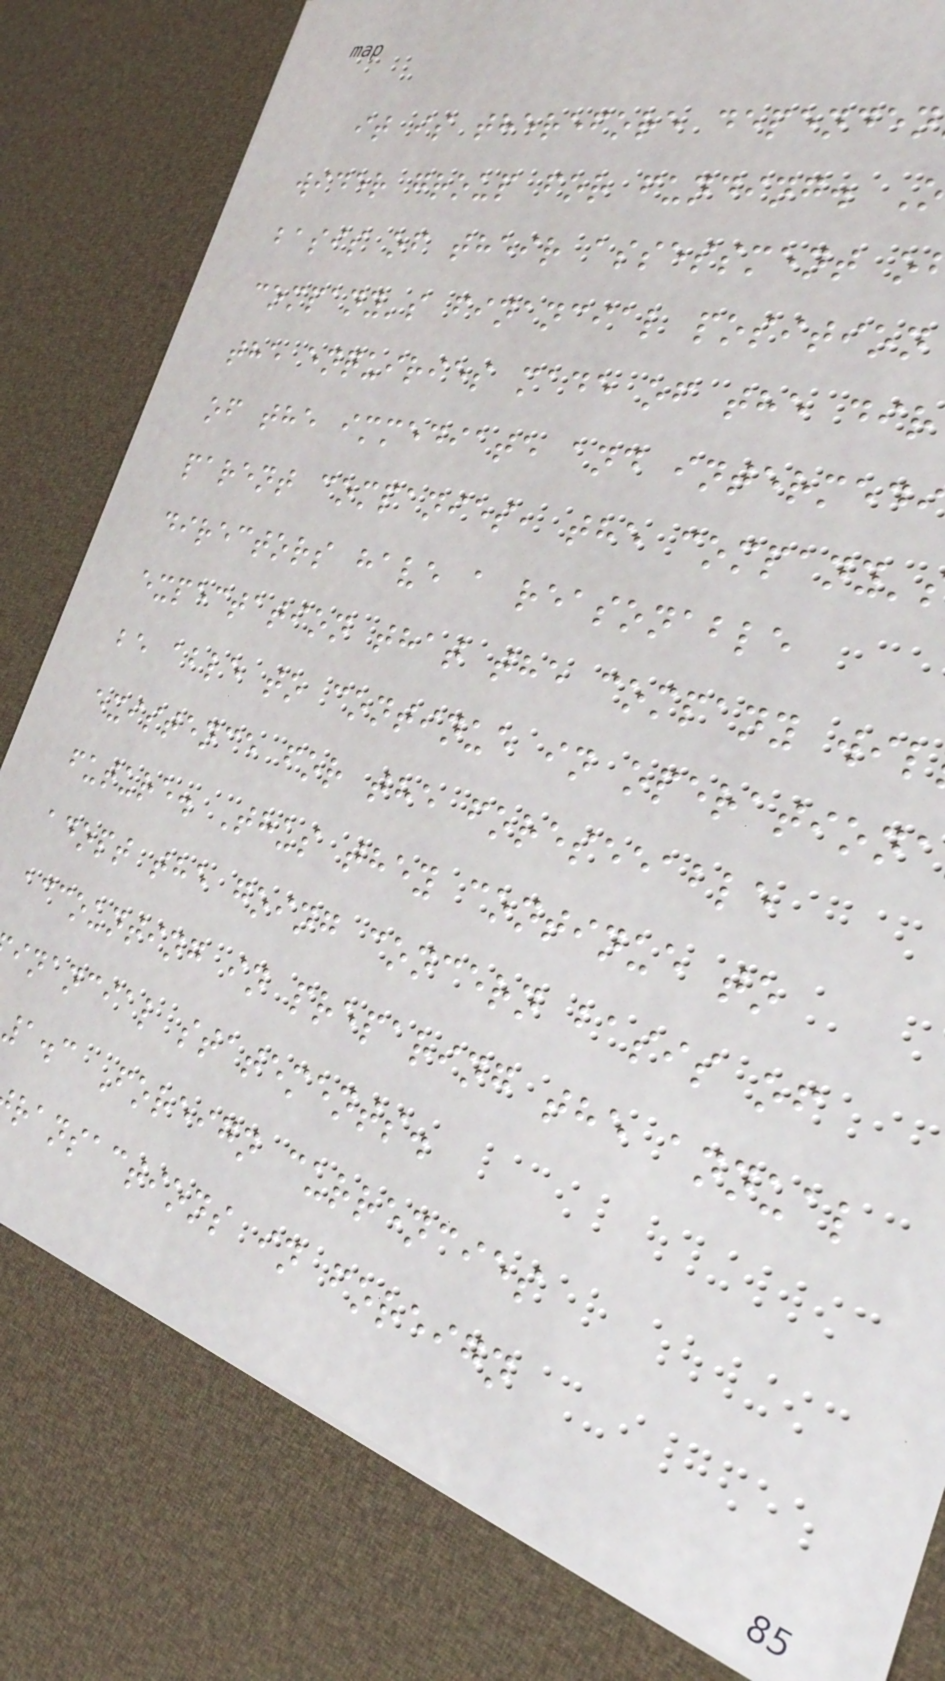it is therefore dependen
wider group for funding.
basis of their assessment o
company's financial position
the enquiries made of the dir
of the immediate and intermed
parent companies, the company'
directors have a reasonable
expectation that the company wil
be able to continue in operationa
existence for the foreseeable
future. Thus they continue to
adopt the going concern basis of
accounting in preparing the annual
inancial statements.
1.3 Foreign currencies
ransactions in foreign
